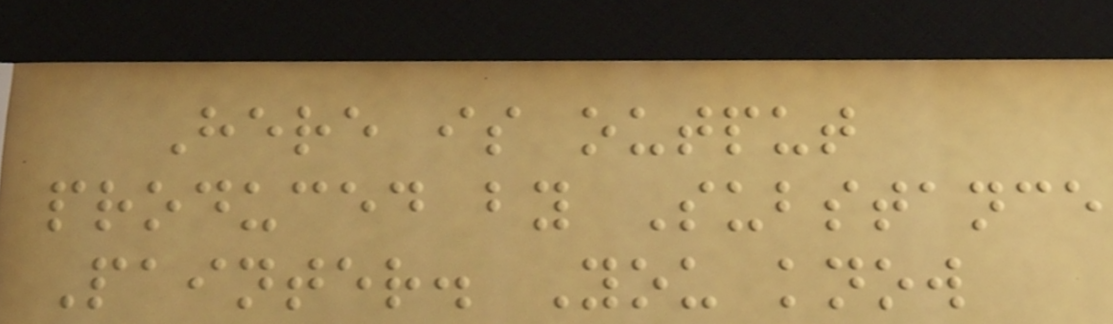Here is output
produced by Substance
Painter. You know
